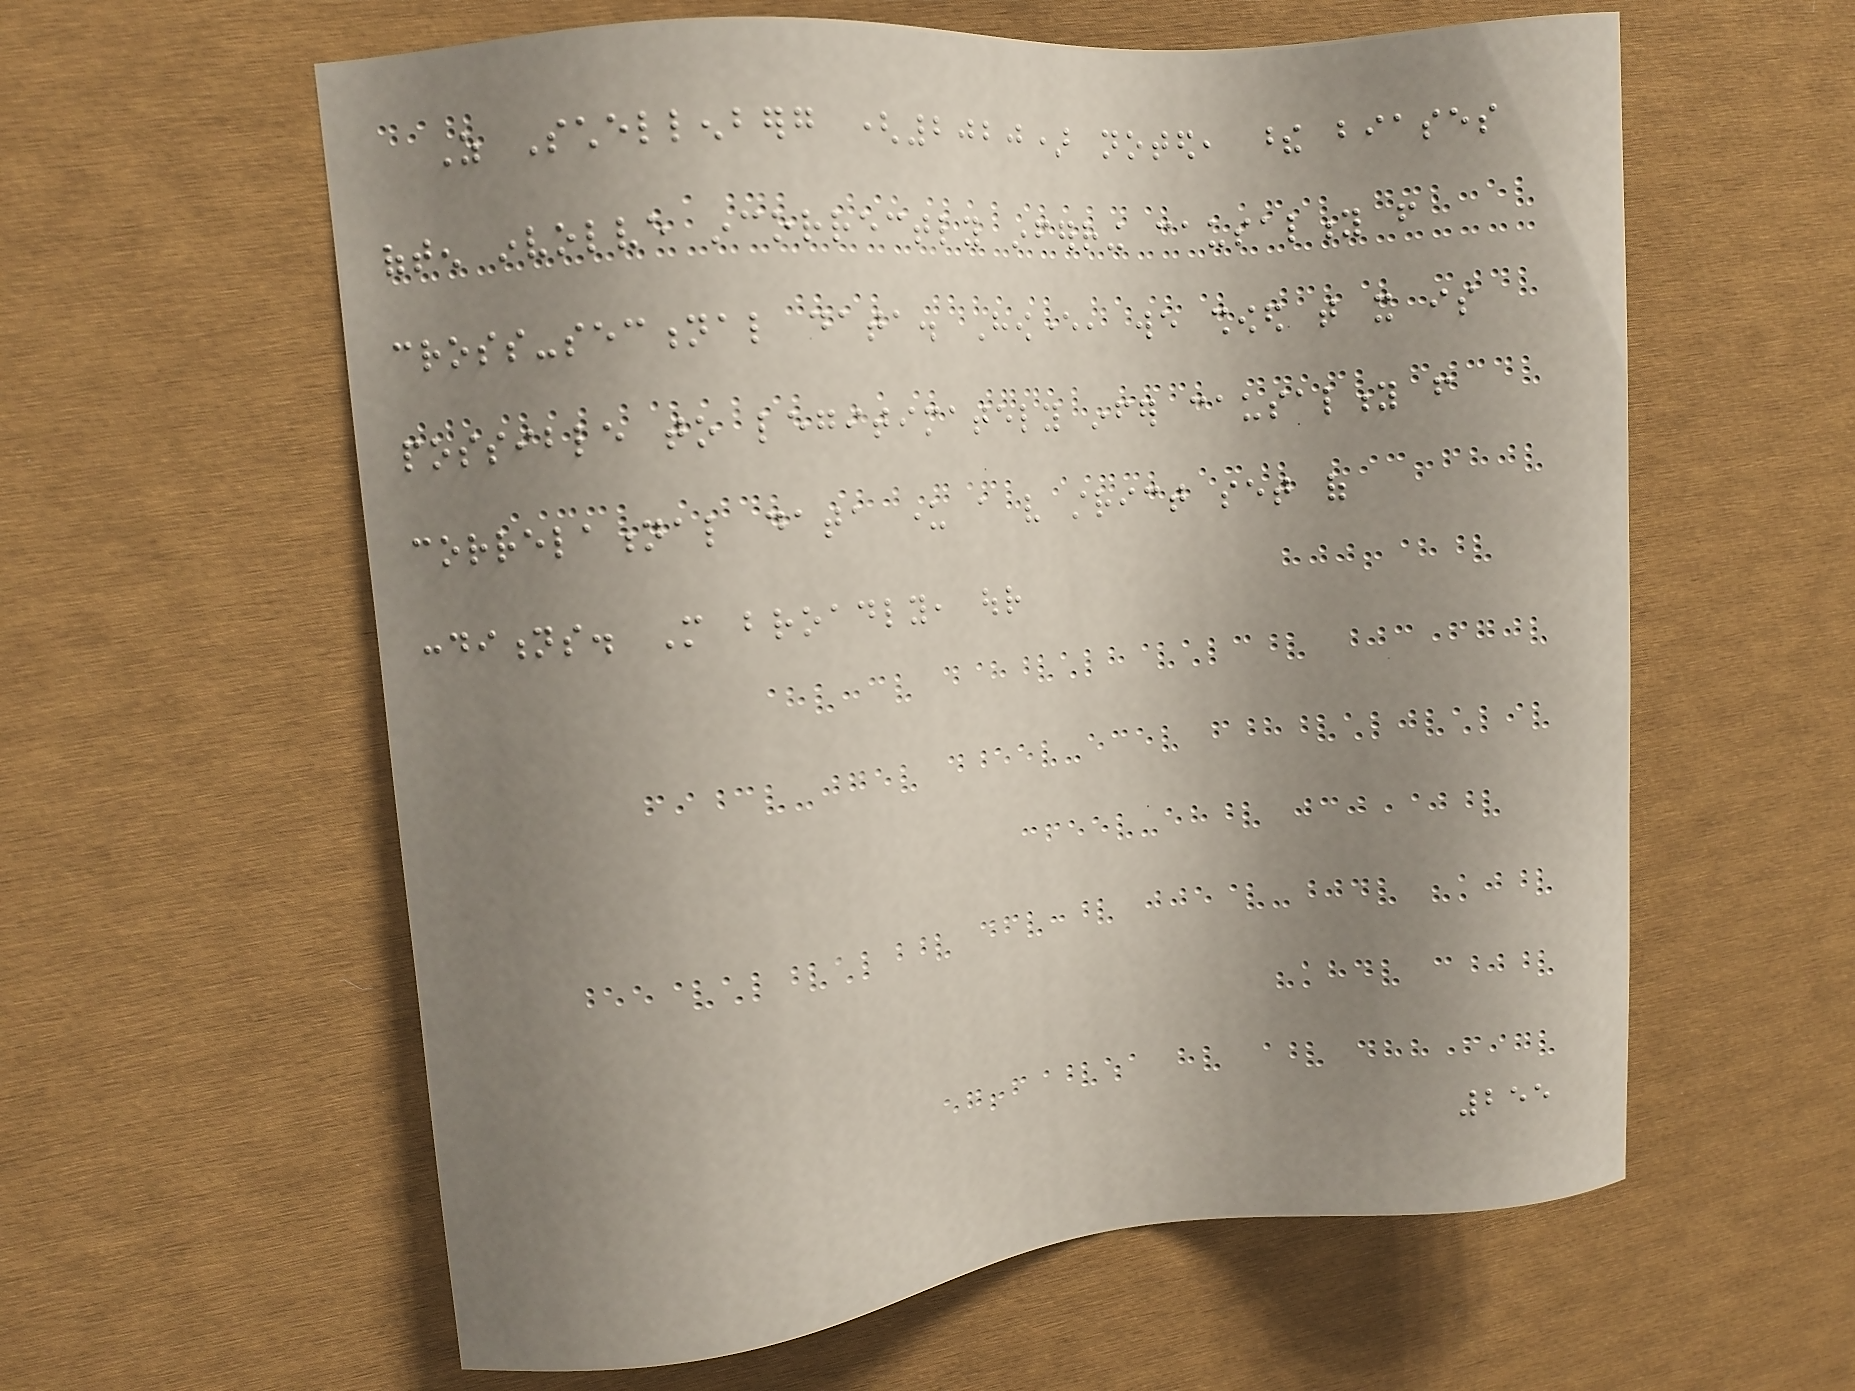As Schellenberg (2020) noted, these biases
often involve incorrectly inferring causality from
cross-sectional data. However, we showed that it is
possible to legitimately infer causality from
correlational data under a very strict set of
conditions. More broadly, our
255
